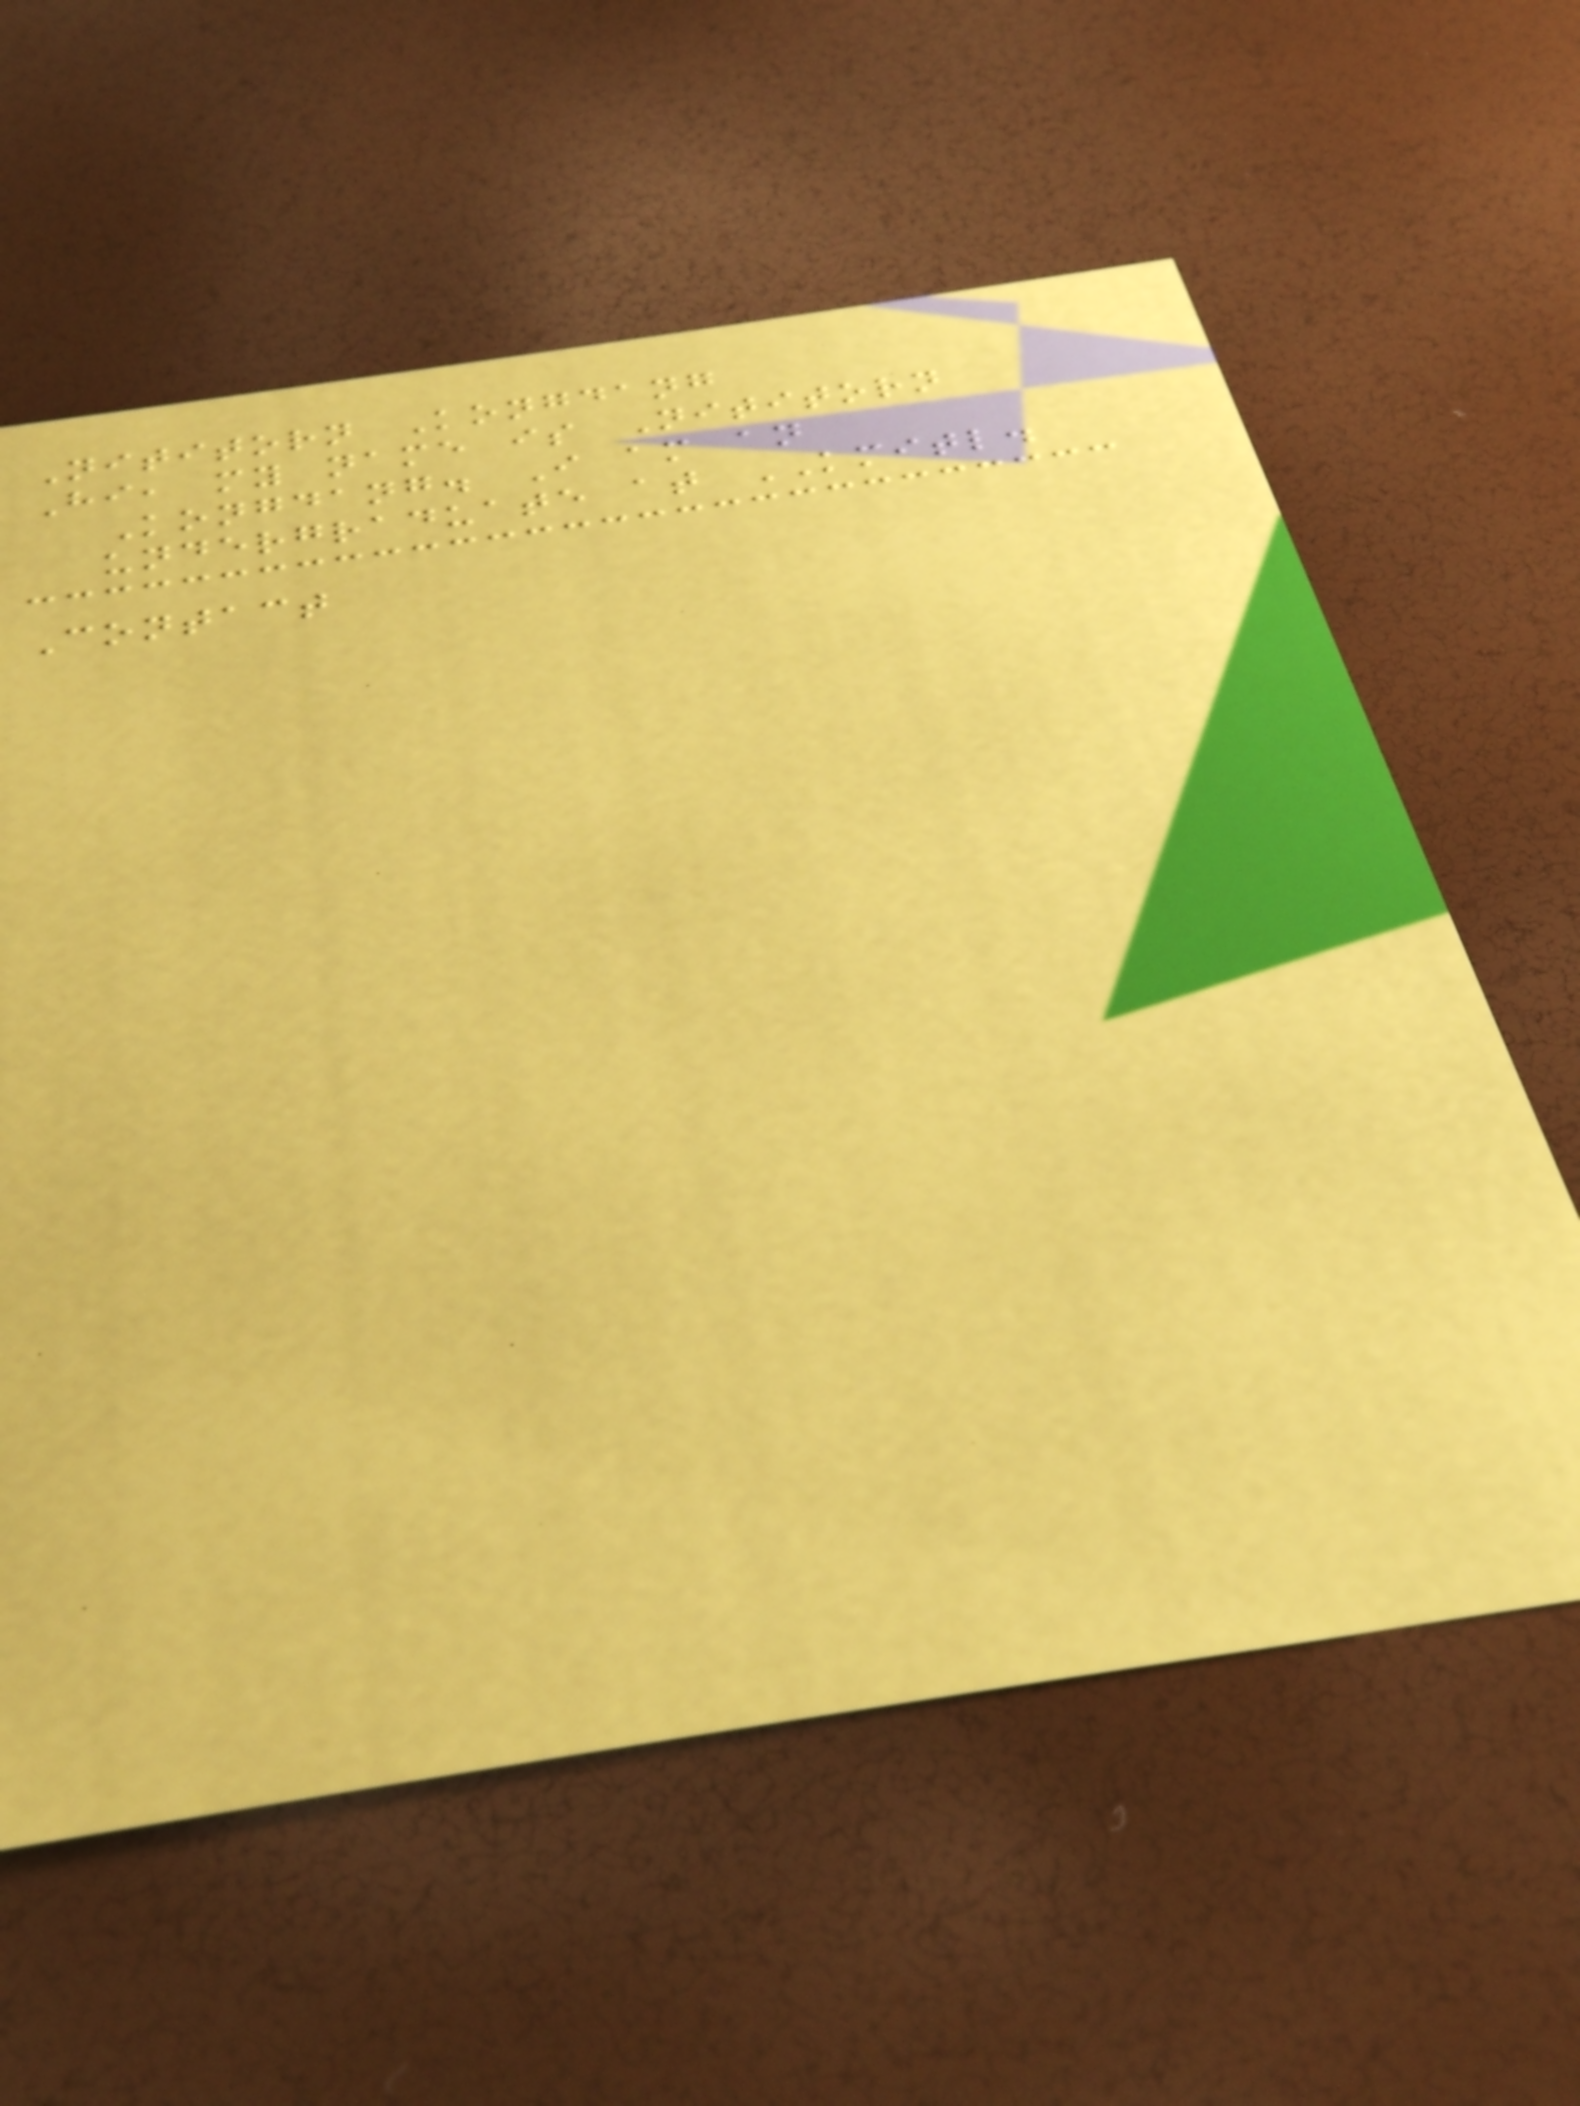Nititorn Kongdang
Hi, my name is Nititorn
Kongdang. I am an
undergraduate at KMITL.
Contact
